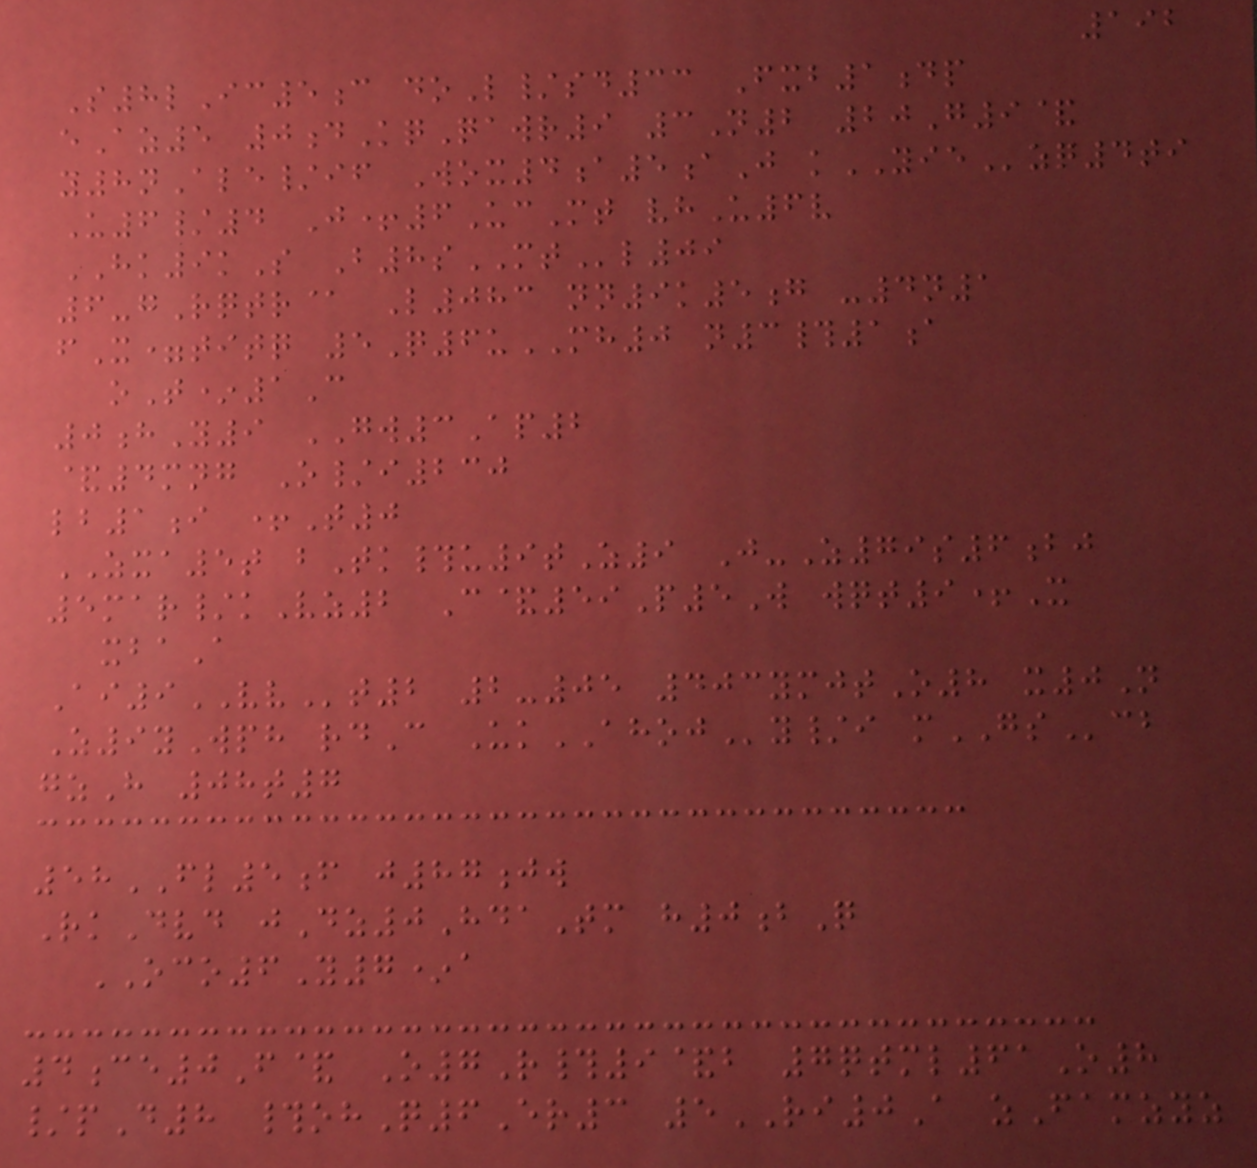192
S8lIc5c doL/sd33 Fxb1dp
eAz5 0dKqQawr9 3N2 20G9&
y8nAle/if Wox4a5aJ kYIEzq4ti
U6/4 J+6UcMt vhU6v
HK9kS B8sMTl09
6-gRqtr@ L083 nn9k5g -4n1
fX=titq 5Q6uMH0 n3#1a
oT*1C
0hY9 GW3Ap2
&4mng O/i230
lb1i +T0
ZXA5t bTk#u9tZ9 J-Z79s6bj
5mar/kVz2 C&59P5W wqt9+X
xbaA
Ai9VVt2 2-05 403ymjtO8 x0N
Z9yWph rdC UkAHOJy/i mGScb
gzH 08t7
58FL5f j87jw
RkDvd jDz0HdaTm h0bQ
OCO6Y7*a
4ce0F& O7R#9&b 7qtml61O8
/pD8 #ohQ6Er3 5RI0A zFamzyz
